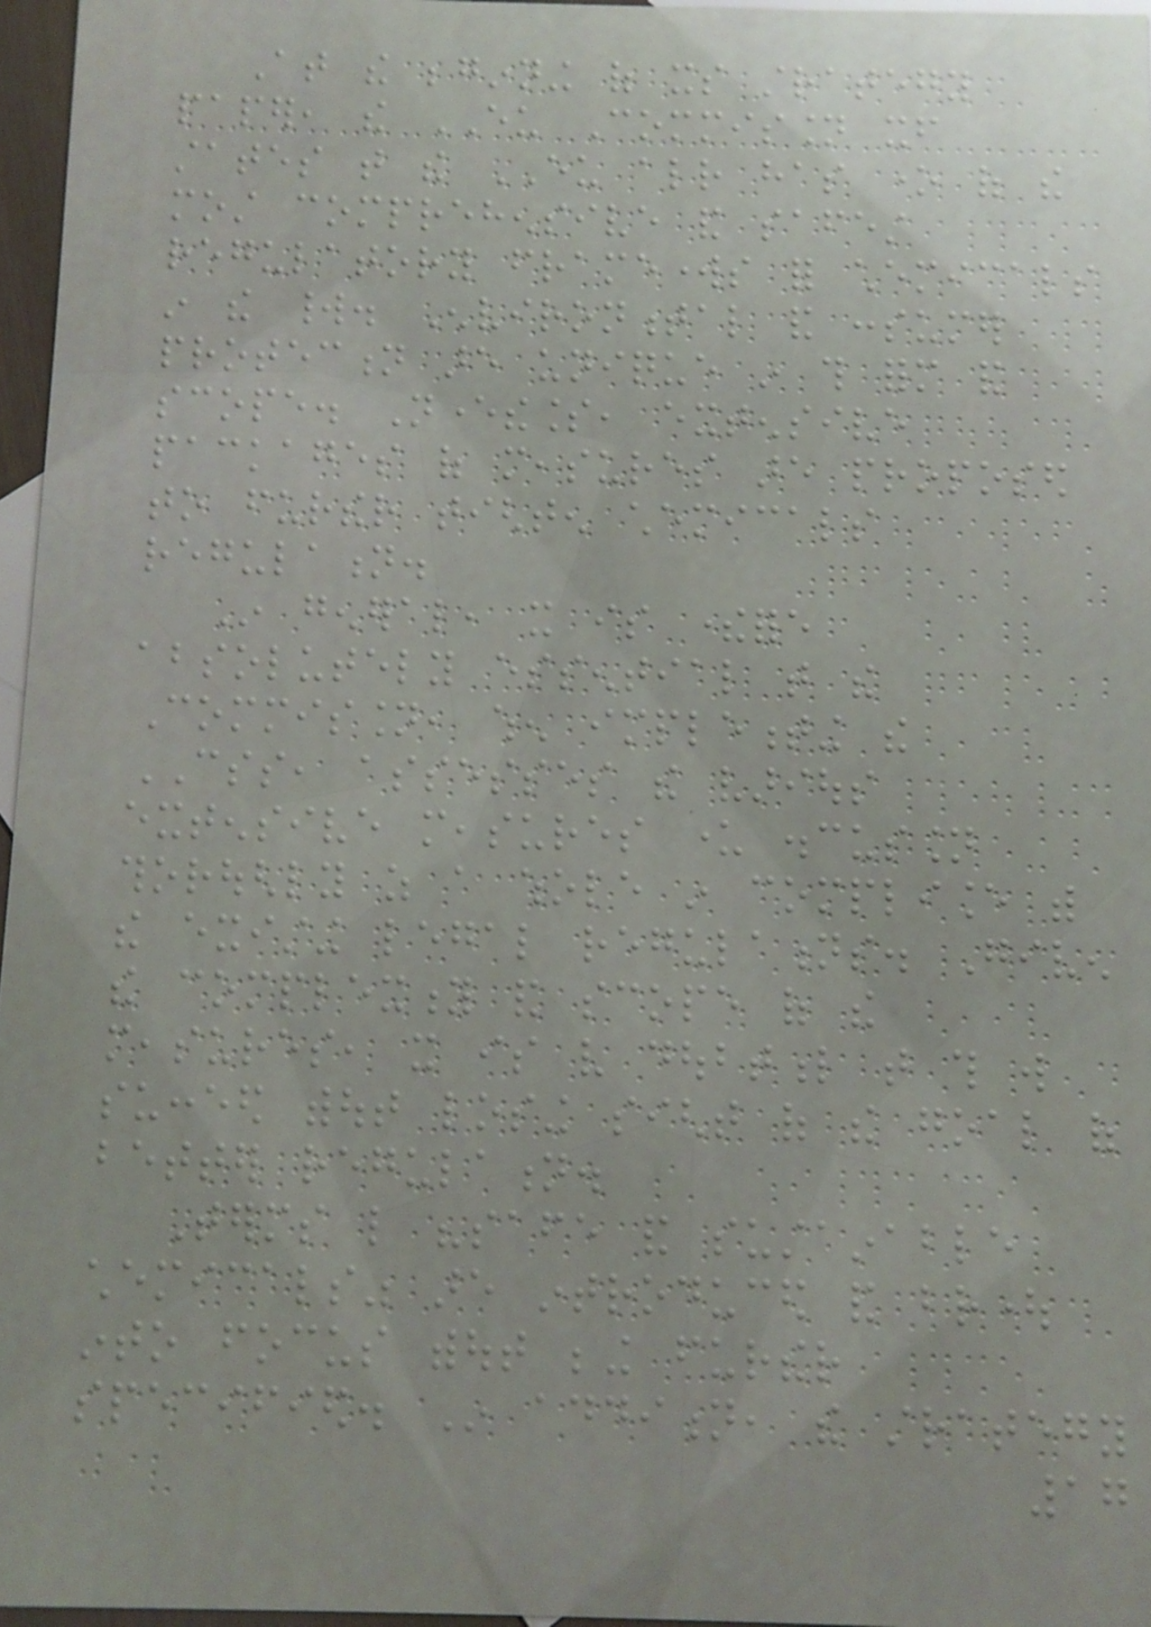At the beginning of its strategy
paper, the EU Commission itself
states that the EU already has one of the
most comprehensive and safest
regulatory frameworks for chemicals
in the world. Environmental and consumer
protection are unique in this form and
scope. Nevertheless, extensive
packages of measures are proposed
to further tighten chemicals
regulation.
In general, it is therefore
absolutely essential that the
Commission, when implementing the
CSS, assesses the various
extensive measures under discussion
thoroughly as a whole in compliance with
the existing legal regulations. Given
the complexity and scope of the
measures, it is very doubtful that this will
succeed without losing sight of the goal of
better regulation.
Terms like "safe and sustainable
chemicals" are introduced and brought
into focus without being further
specified. In addition, the strategy
17
